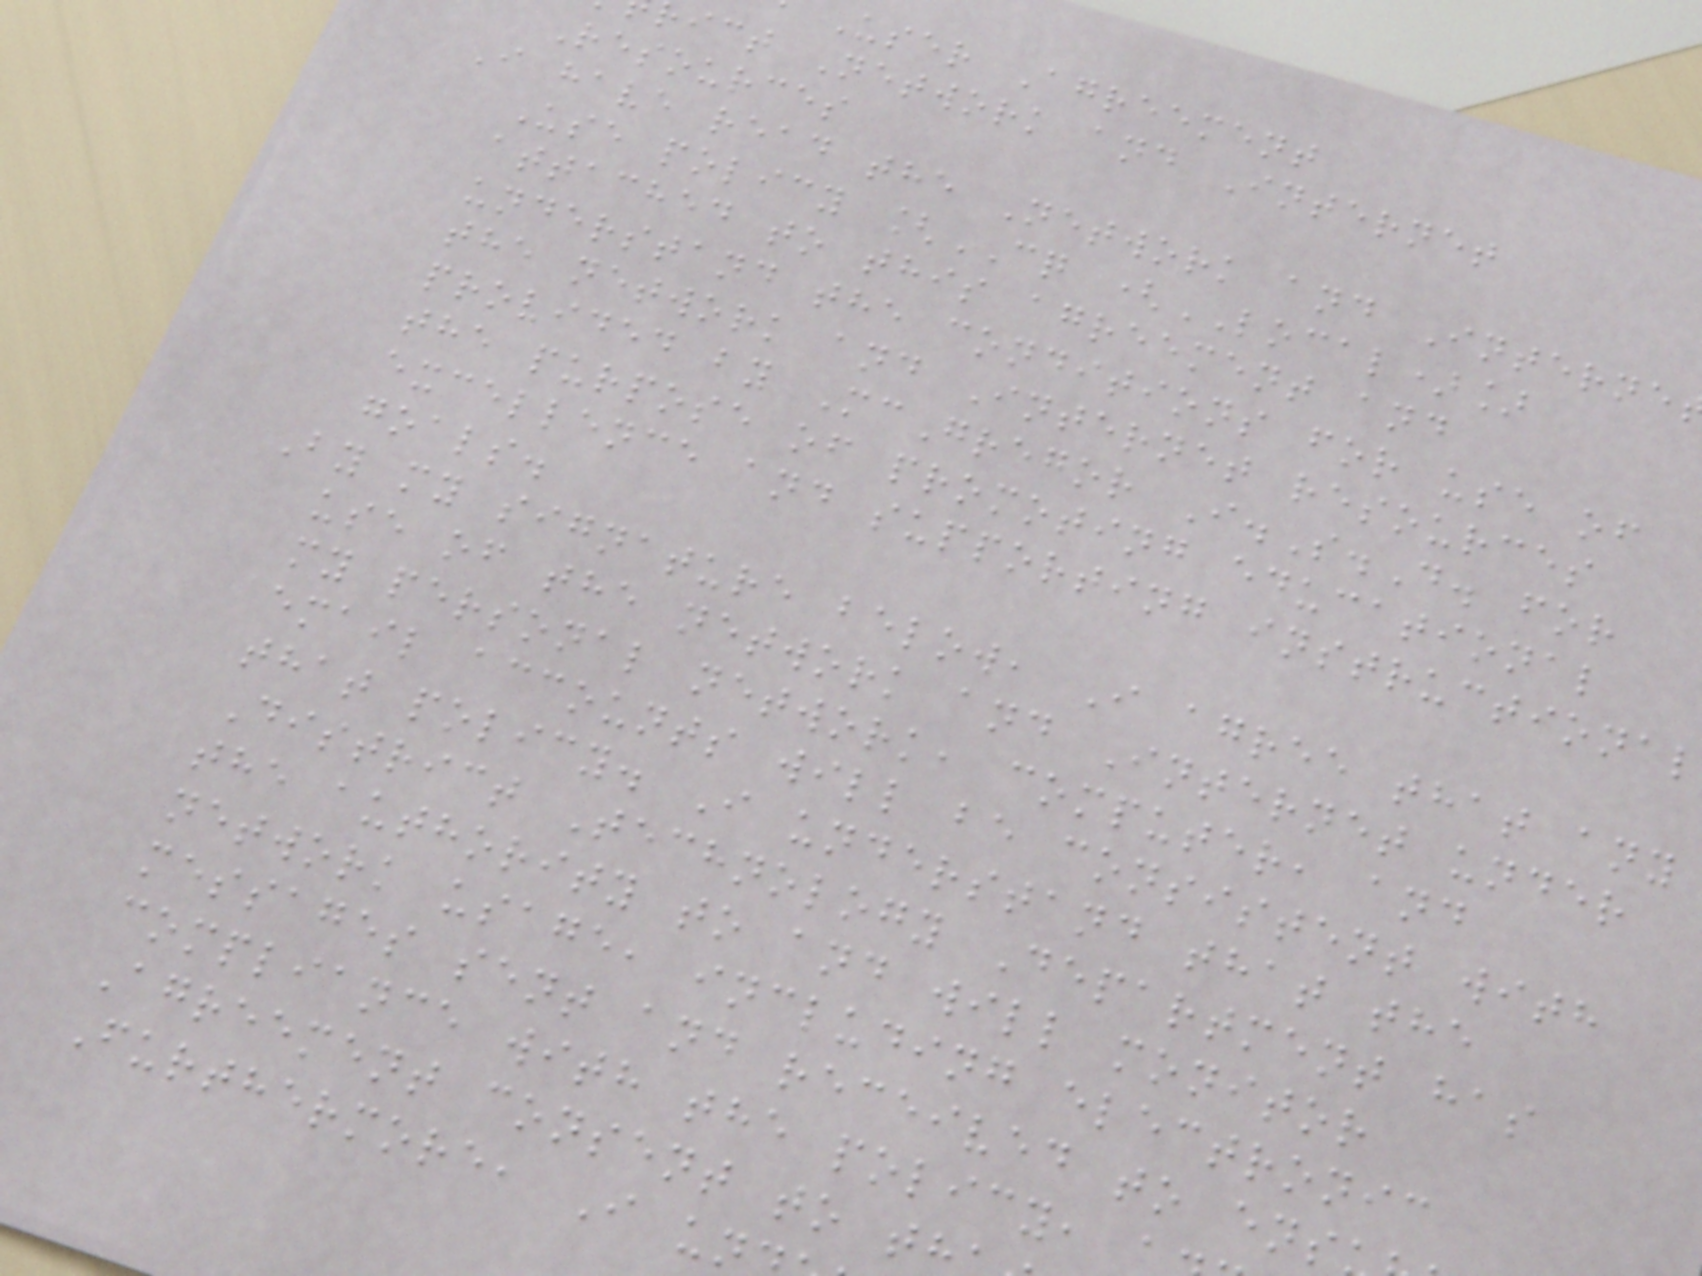User Agreement
ict Network and Internet
Resources
I have read the Network and Interne
Use policy [CQ (LOCAL)]
attached to this agreement and
understand the conditions for use of
the network and Internet resources
provided by McGregor I.S.D. for
the purpose of promoting educational
excellence and supporting instructional
goals.
By my signature below, I agree that any
use of the network and Internet under
my personal network, computer, and
email accounts will be consistent with
that policy. I understand that the
District Technology Department has
the authority to and will monitor
network usage, including electronic
messages sent and received to ens
compliance with the policy,
Agreement consent to t
Furthermore, I un
